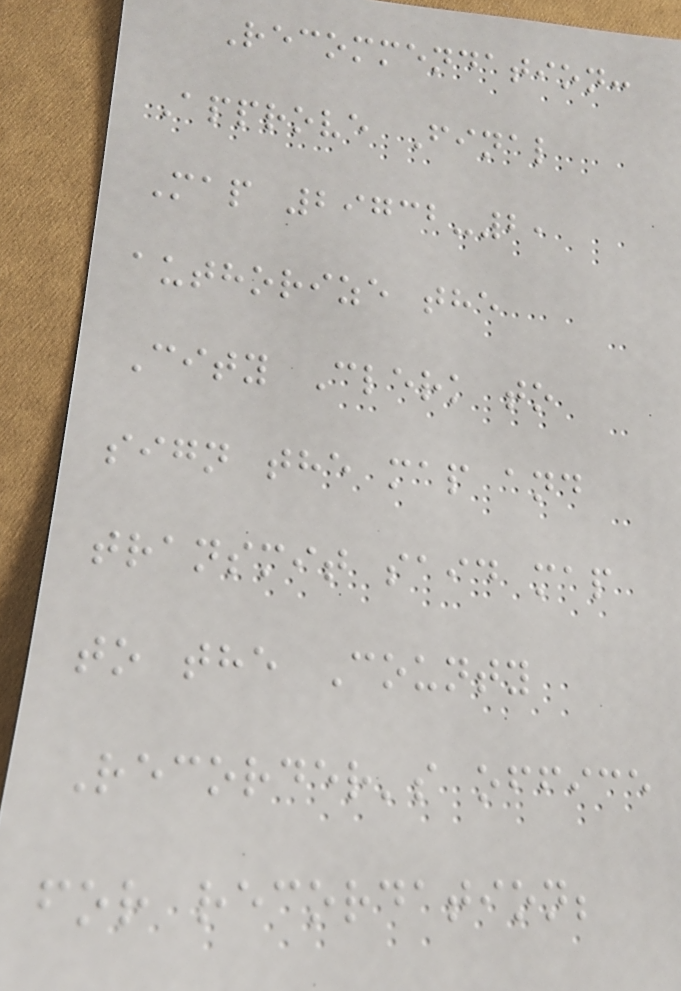Recommendation:
Approve Final
Map 29732-2,
authorize the
City Clerk to
sign the map and
transmit said map
to the County
Recorder's office
for recordation;
